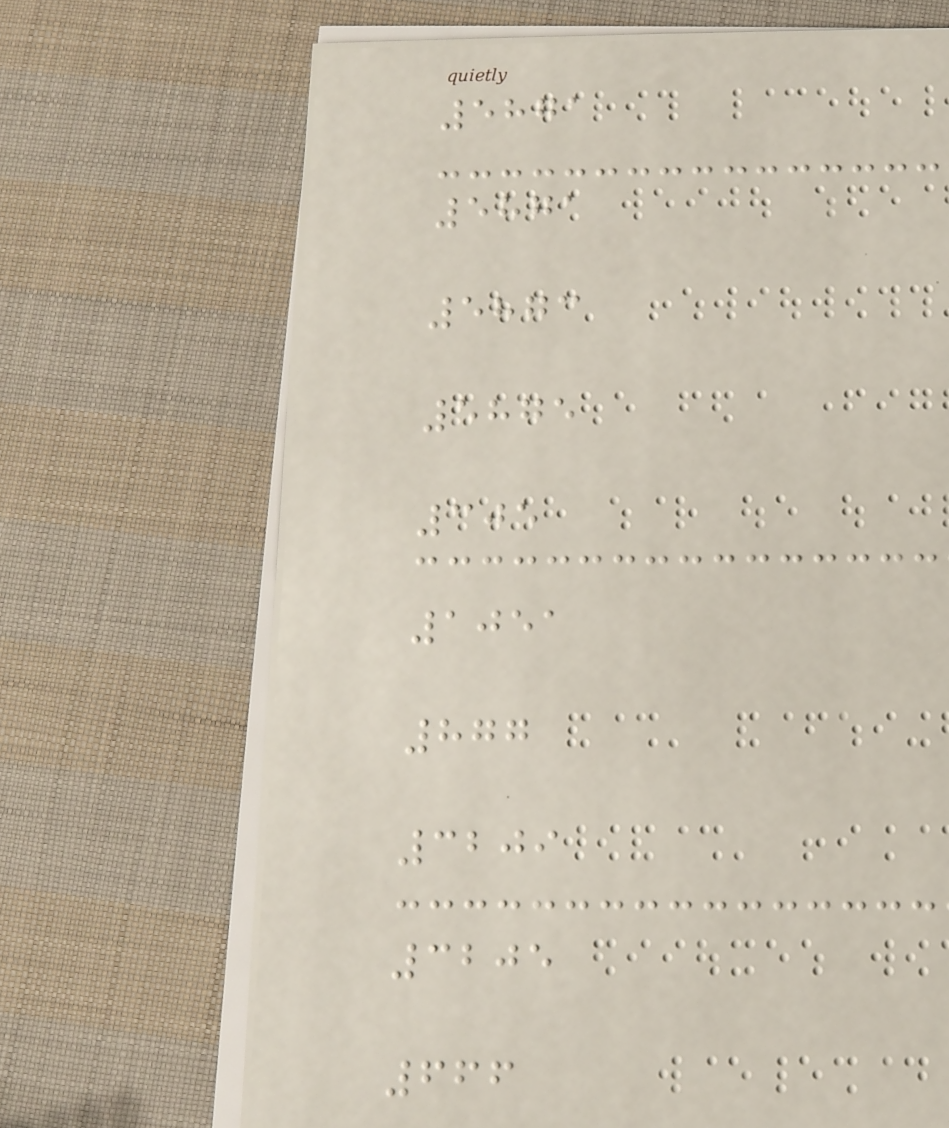5871
5871
5873
5875
305
1051
877
3209
3205
666
